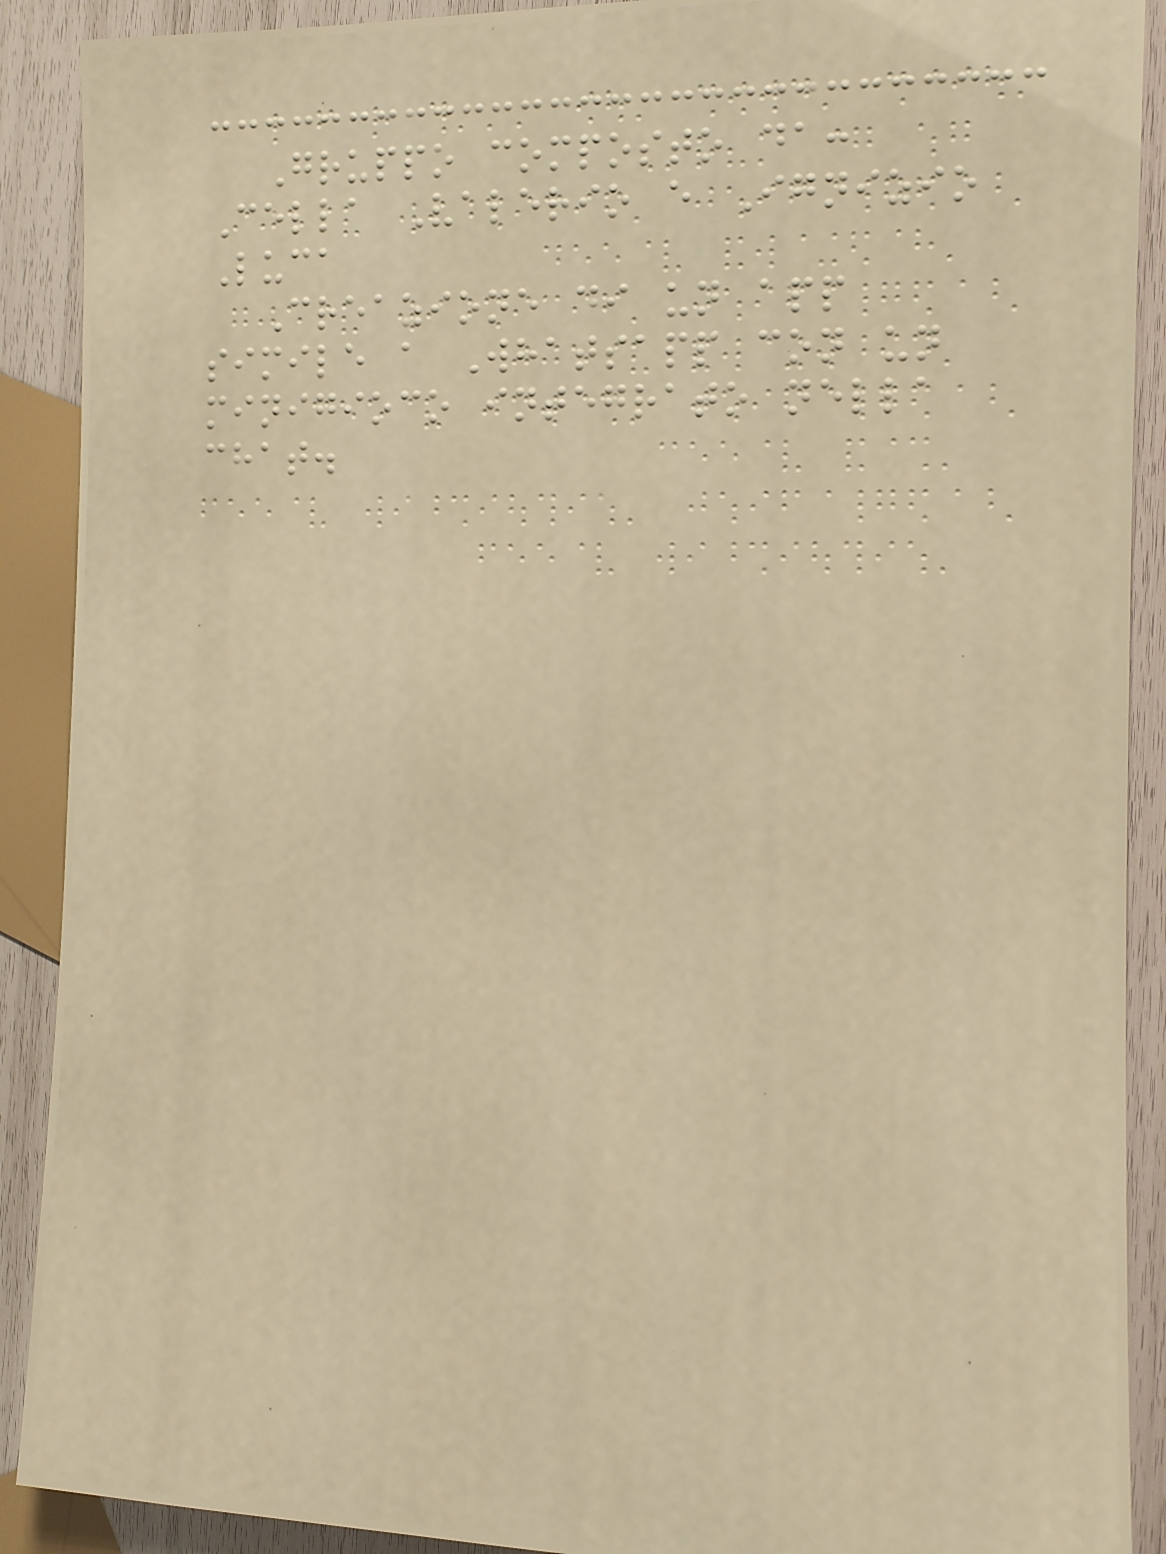Gruppo composto da:
Cella Valerio e Ignizio
Luca
Creazione di un app
simile a Whatsapp con un
minigioco integrato nella
chat.
